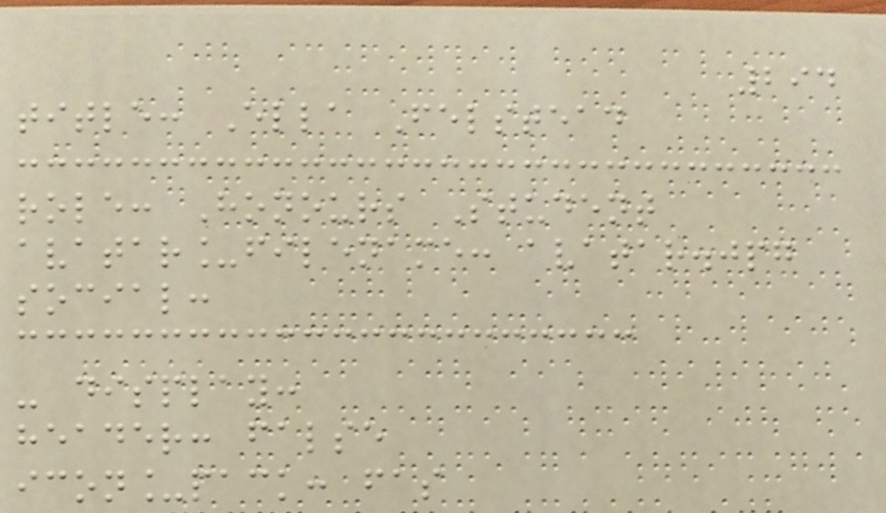294
title: Ella Felstead
role: Honours Student
avatar_filename: avatar.jpg
social:
- display:
header: false
icon_pack: fas
